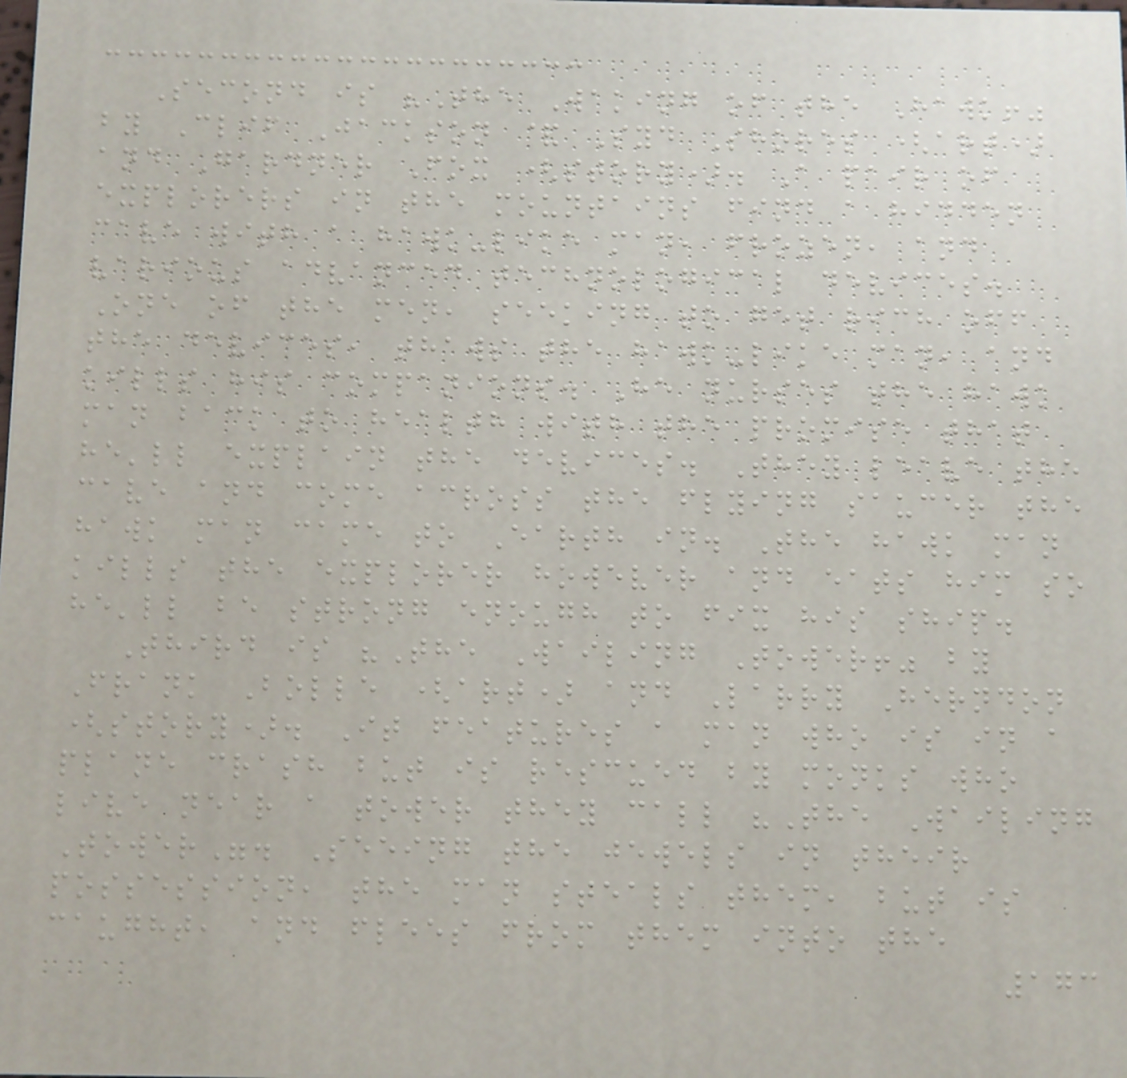Second is "The Waking of the Hawk!"
by Clif Jackson & Syd Shores (art)
and Gardner Fox (story). A pair of
explorers in the mountains find a hidden
cave with a hawk-like man, frozen, and
various advanced technological devices.
One of the men, seeking to get rich off
the devices, thaws the hawk-like man, and
kills his companions. He nurses the hawk
man back to health with the promise that
he'll explain the devices. They leave the
cave and come across the flying saucer the
hawk man came to Earth in. The hawk man
kills the explorer however and eats him so
he'll be strong enough to fix his ship.
Third is "The Wailing Tower!" by
Frank Bolle (art) and Larry Herndon
(story). It features a man who is in a
plane crash but is rescued by monks who
live near a tower they call "The Wailing
Tower". Seeing the jewels in their
possession, the man steals them, but is
caught, and flees from them into the
173
